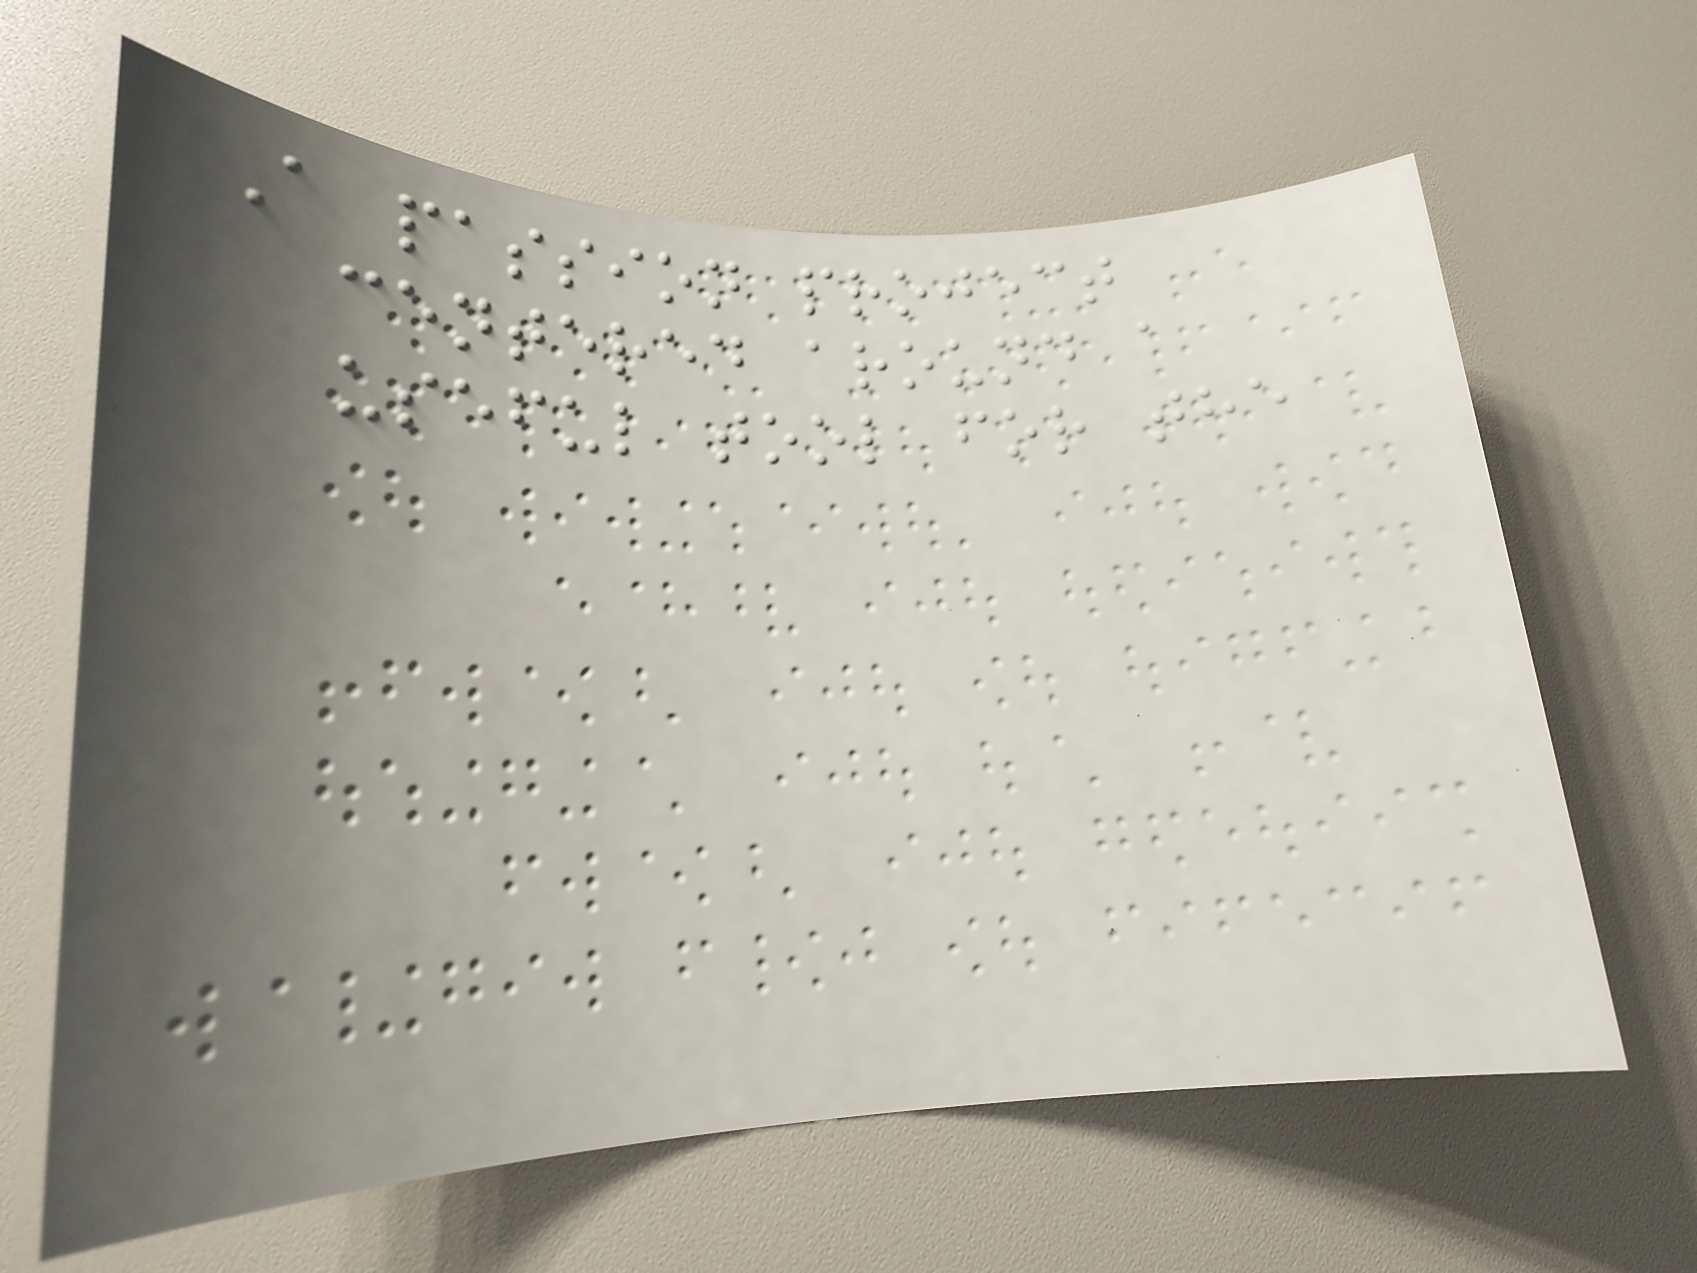A passion project
centered around a
useful tool for the
